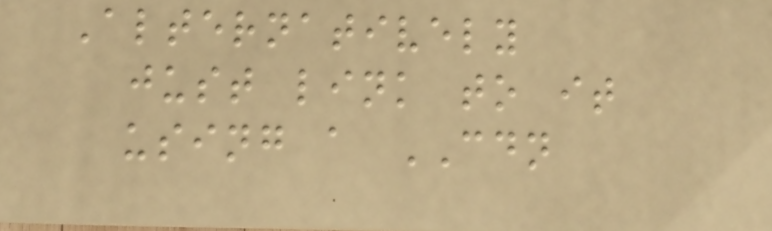Alternatively
just link to it
using a CDN
